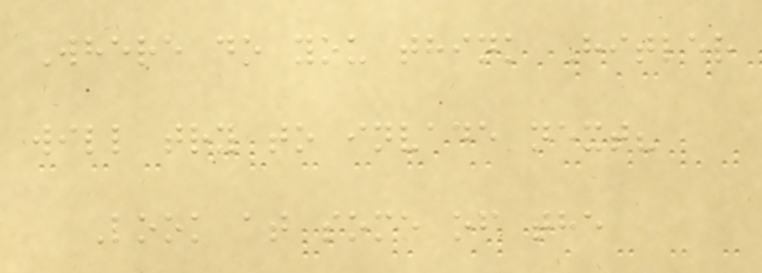Where do you think Hitler
will try to invade next?
Look at some of the
